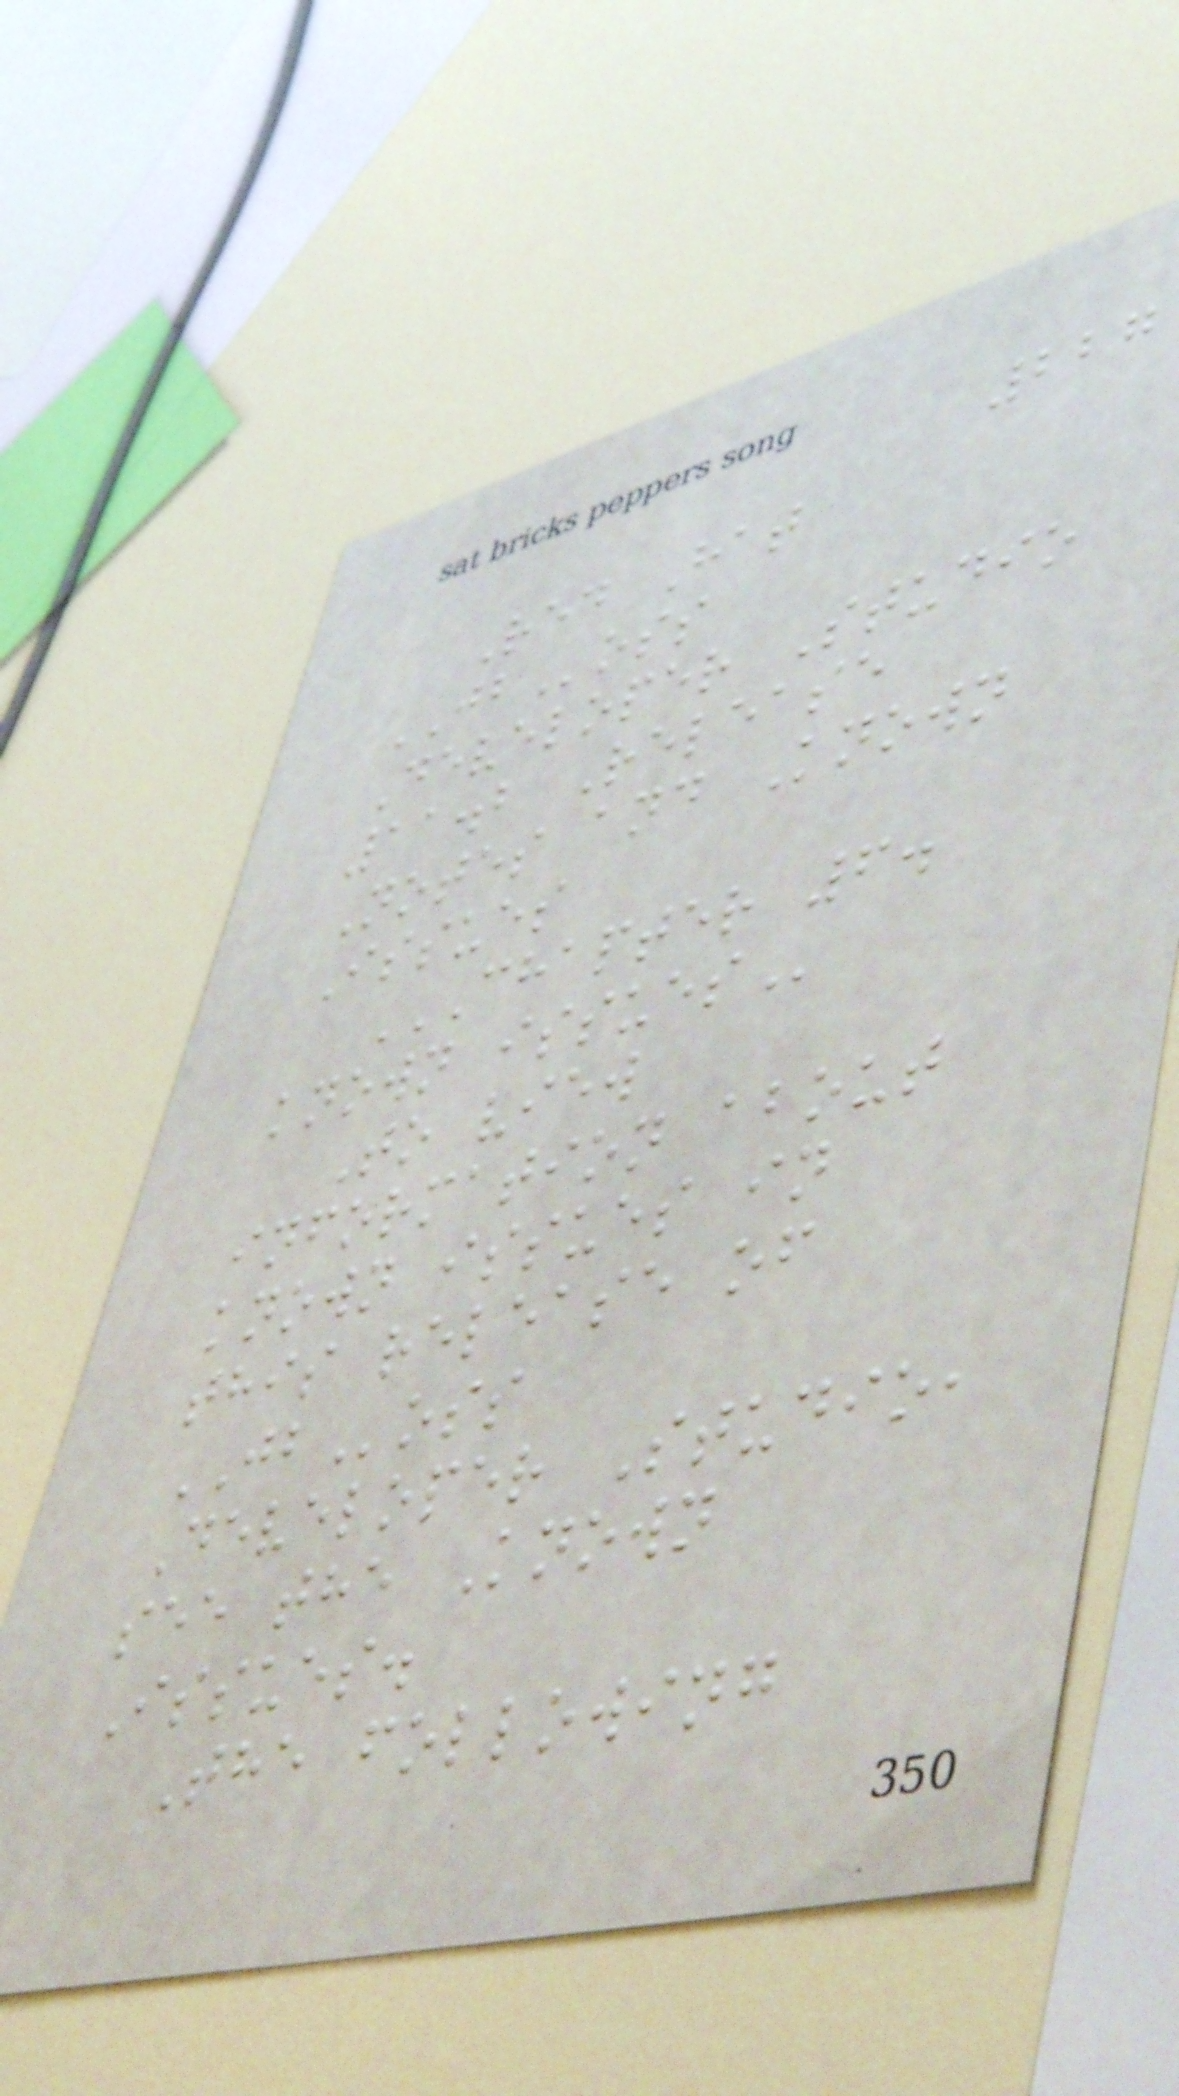227
Red Hat
JBoss
Developer Studio
11.2 Release
Notes and Known
Issues
CHAPTER 6.
KNOWN ISSUES
To view
information about
known issues in
this release of
JBoss
Developer Studio,
see the Known
Issues.
The following
